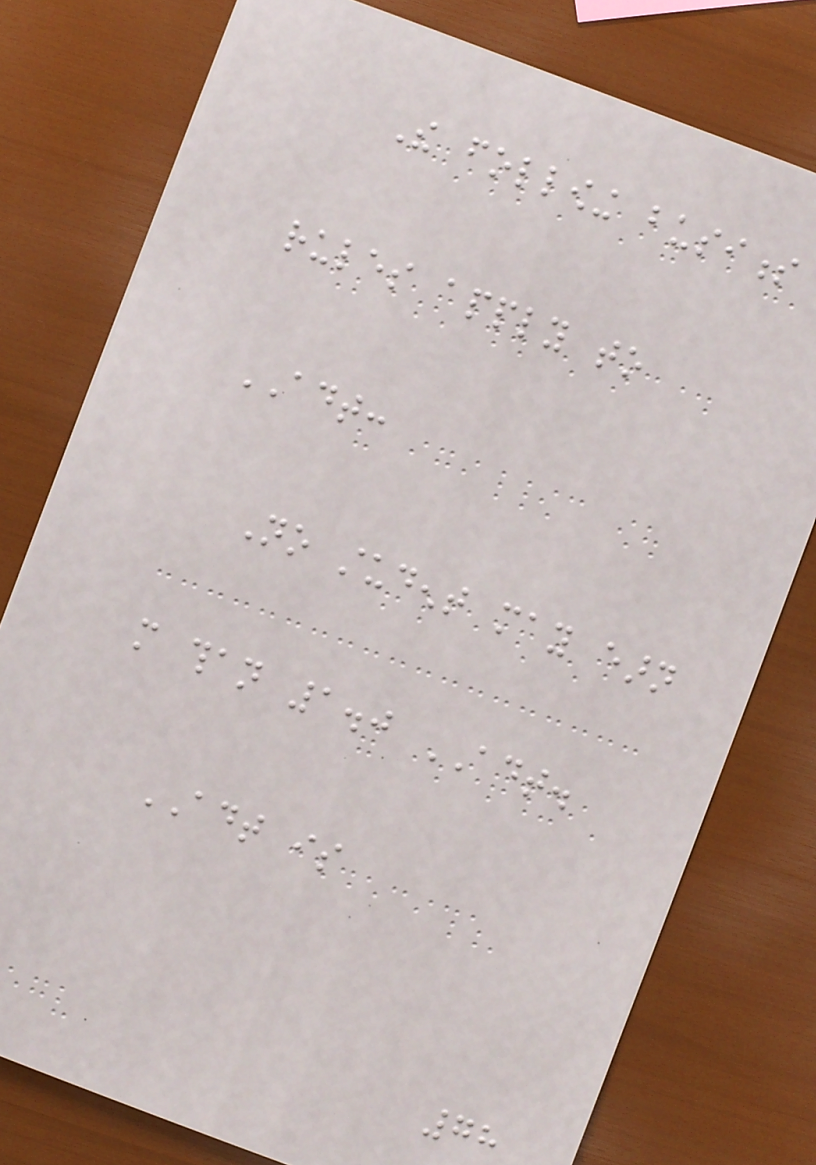The following business
rules apply to
ADT:
No student may earn
more than 1.0 ADT.
ADT is
78
